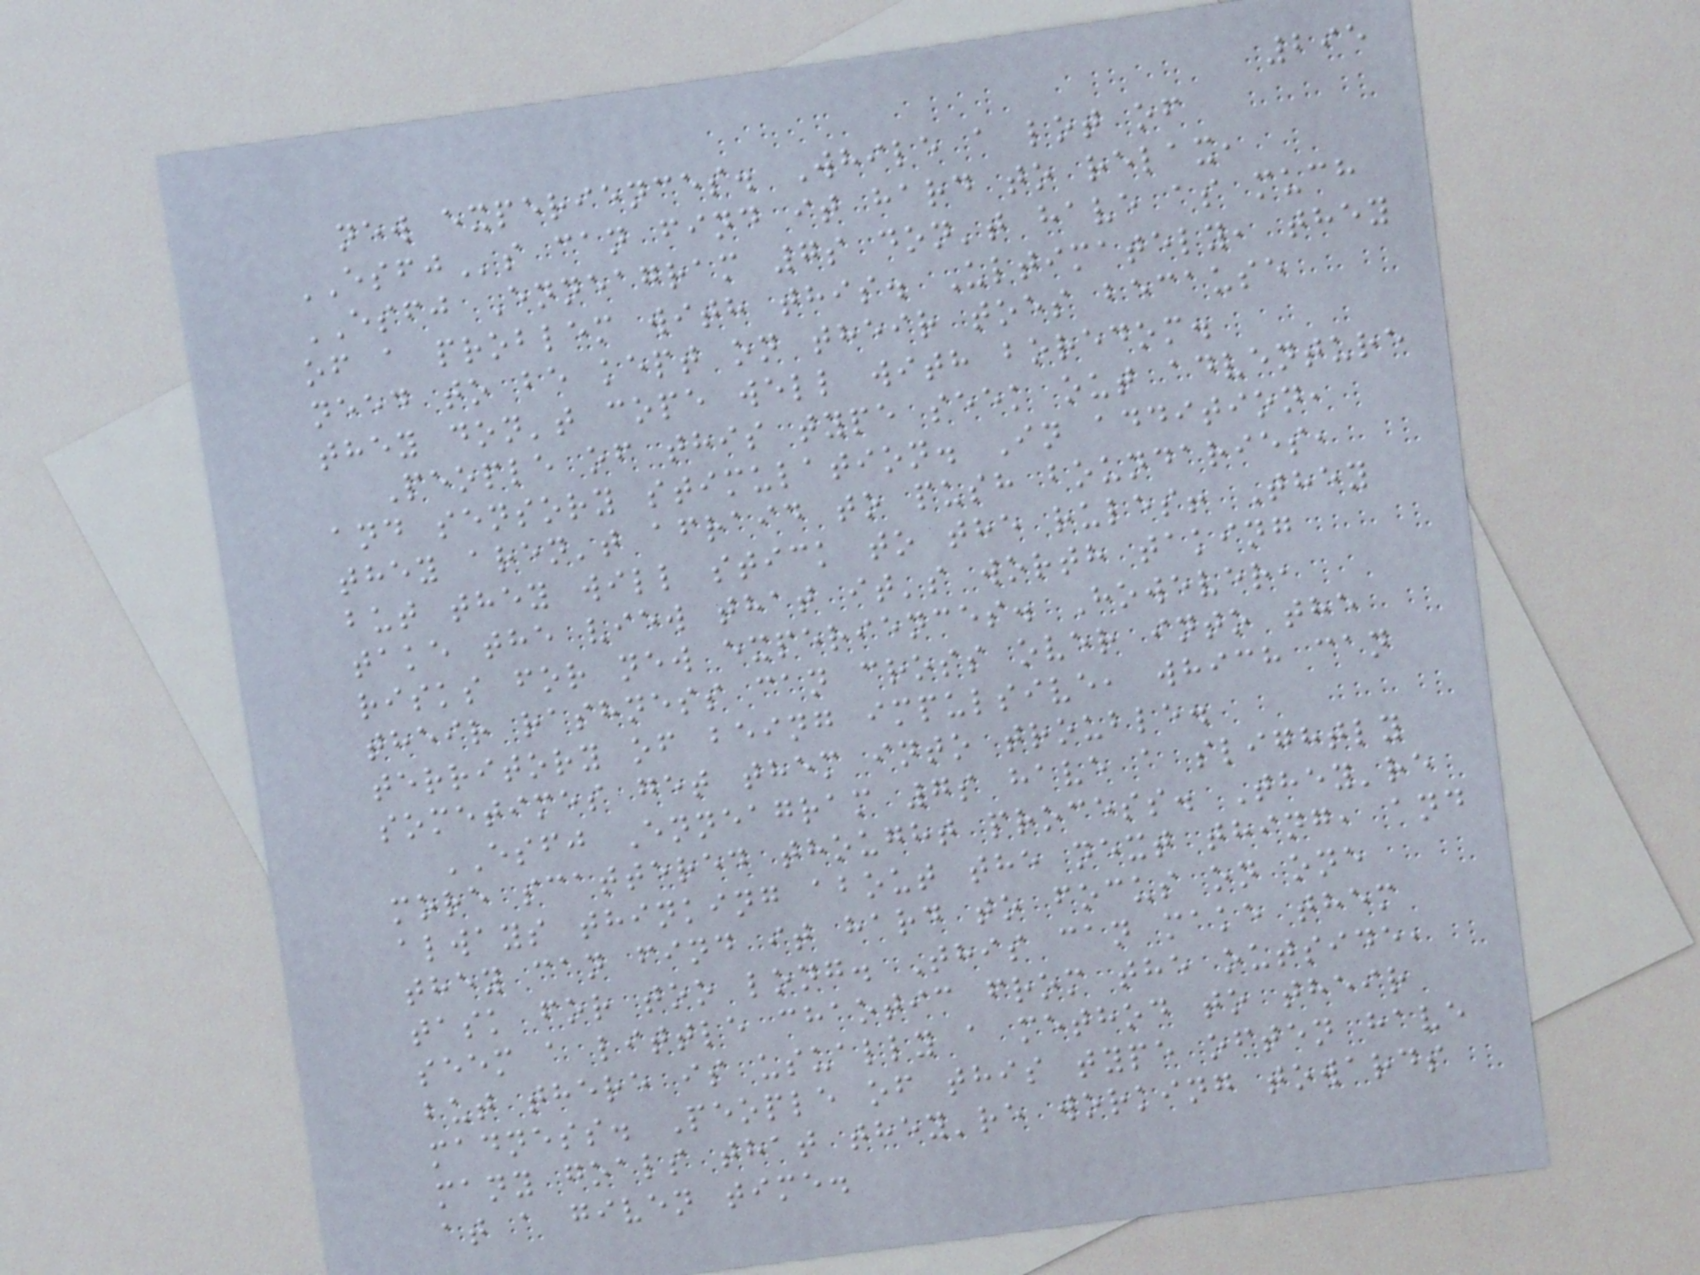295
new experiences. While a lot of
ESFJs can find it hard to relax,
ESFJ Enneagram 7s don't have as much
of a problem with this. Ultimately, they
need to be kept on their toes because
they don't cope well with boredom.
People of this type seek out adventure
and sensory stimulation. In addition,
they aren't afraid to push boundaries,
but they will stick to the rules! They
take the view that it's worth taking
risks for new experiences. However,
their rashness can cross over into the
territory of being impulsive, which can
sometimes get them into trouble.
ESFJ Enneagram 7s have a slightly
more scattered thought process. They're
always thinking about the next thing, and
they can find it hard to focus on one
task for too long. This can make them
seem a little chaotic from the outside,
but there is usually a method to their
madness. People of this type often have
many goals that they're working towards
at a given time.
